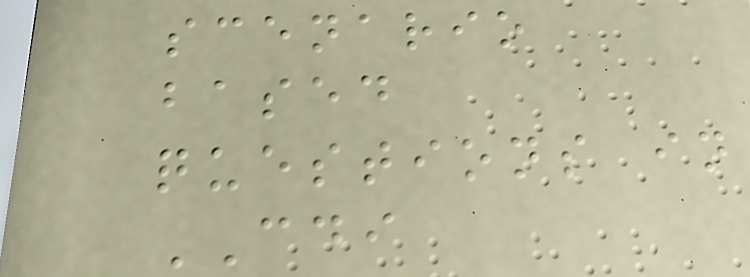scenario
based
questions in
CDI
